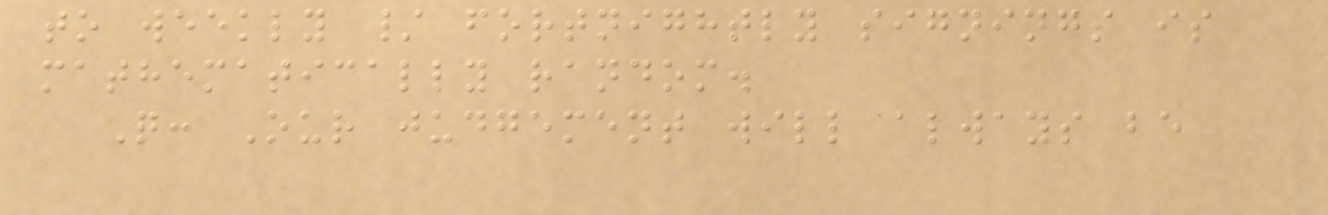to weekly / fortnightly signings is
mathematically random.
Q: Our judgement will always be
